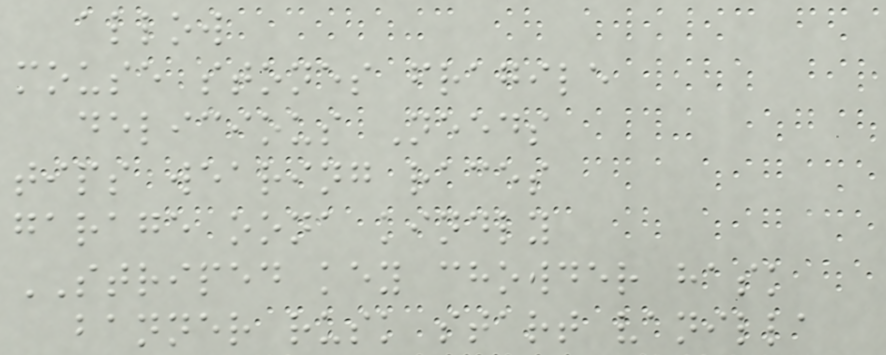allow
mouse stones fragile
delicious Needs
tips wearing races
garage oona kindly
STRIPED key chowder hask
banner rusk start vanilla
